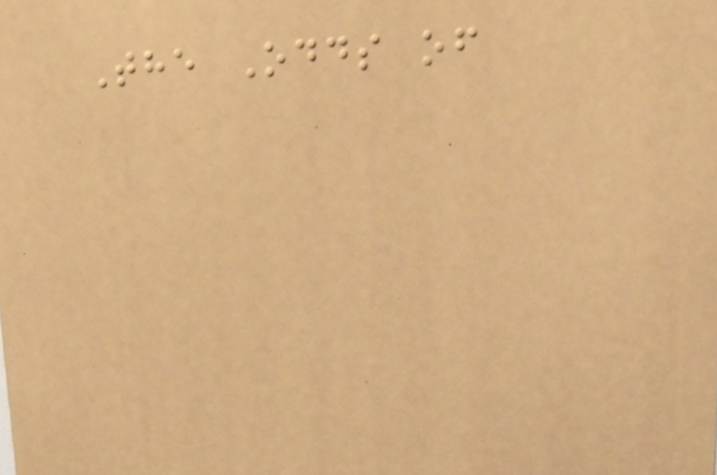The Odds of
